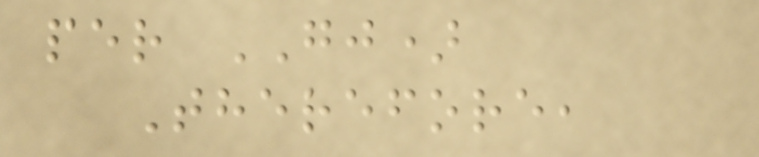per GJ)
Therefore,
